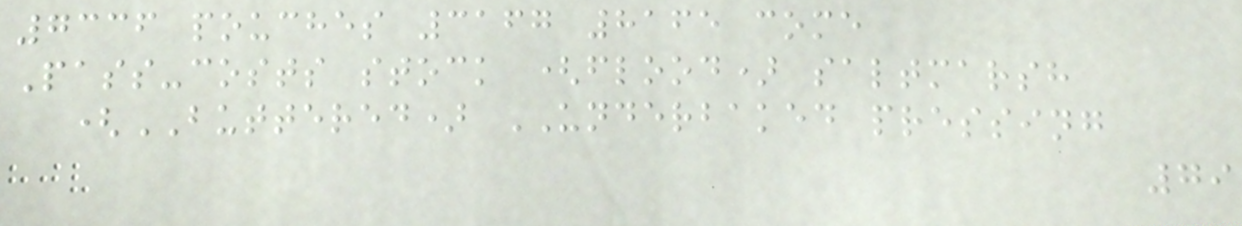7336 pouches 3167 8165 come
Pass-costs stock (flood) saltmarsh
(BUTTERED) UNDERBAKED pressing
79
